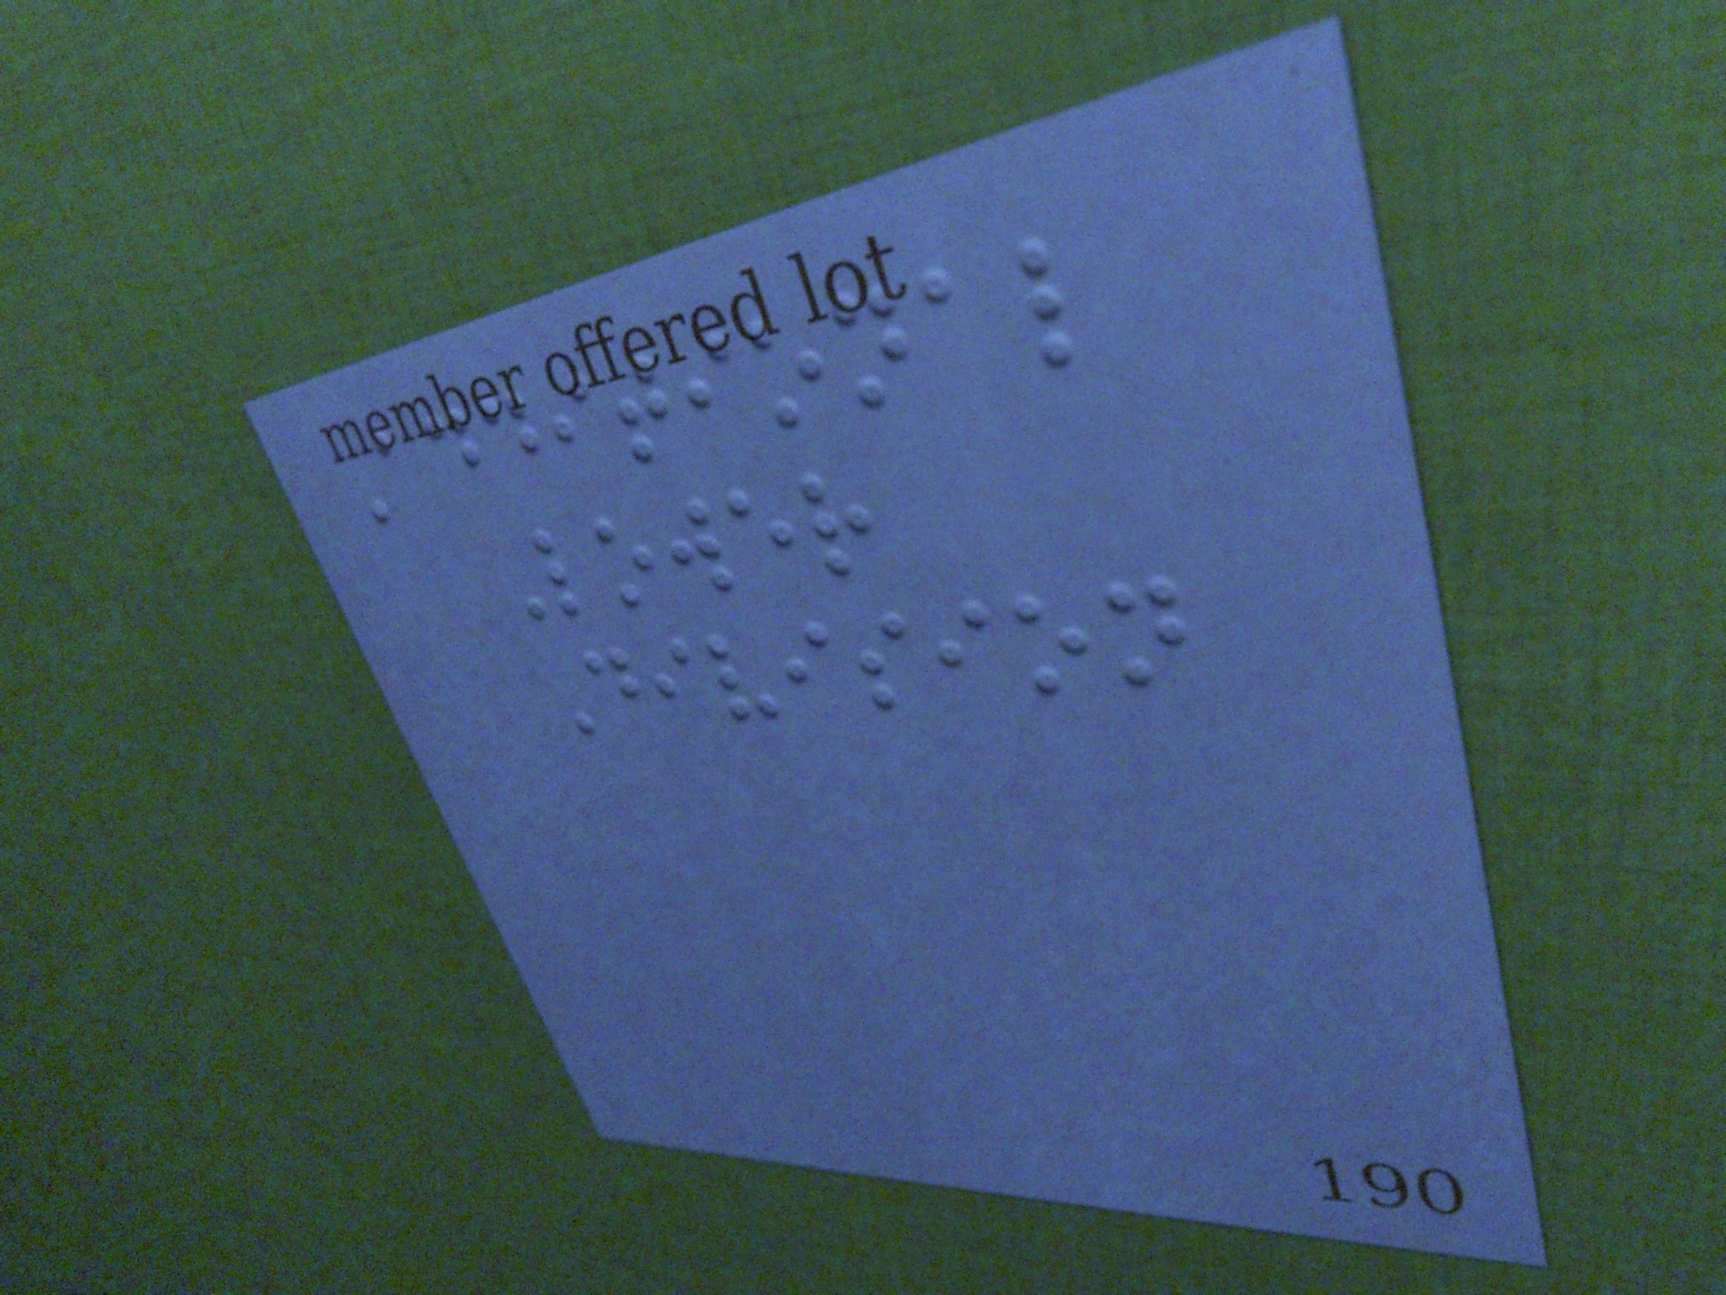Additional
Lower
Division
